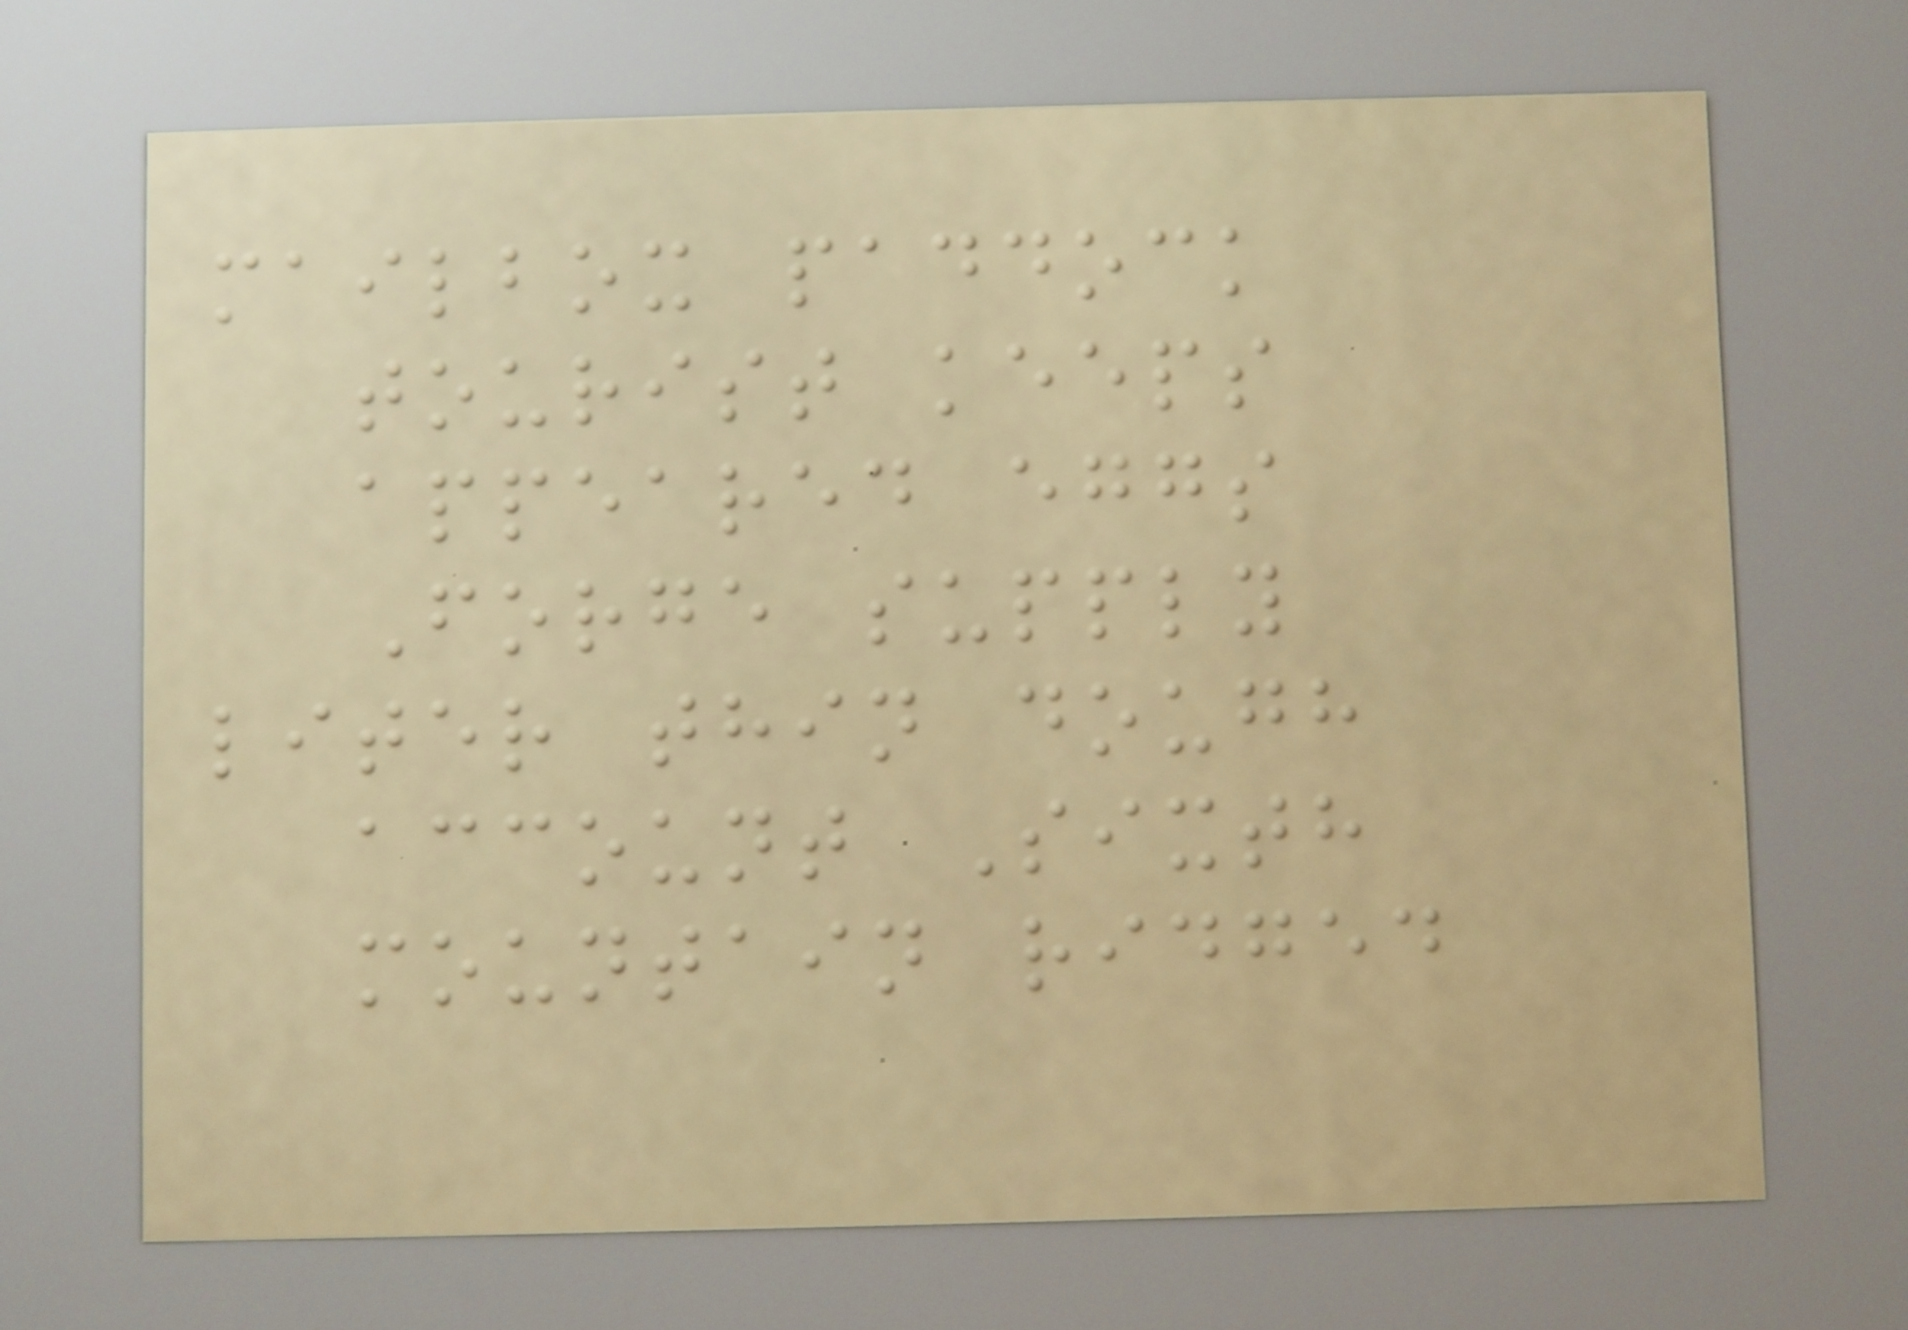mailbox paddock
tourist keeps
appeared eggs
Forge supply
liter thin dough
account Sixth
mountain ridged
